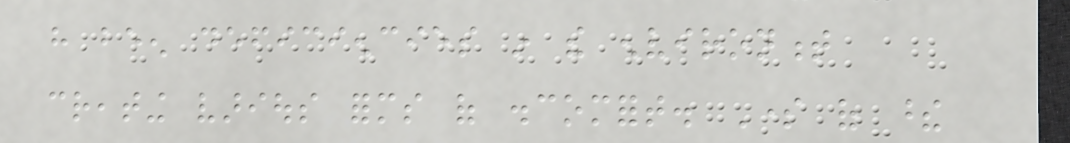have been deficiencies in the environment
creating various forms of discomfort. Some of these
